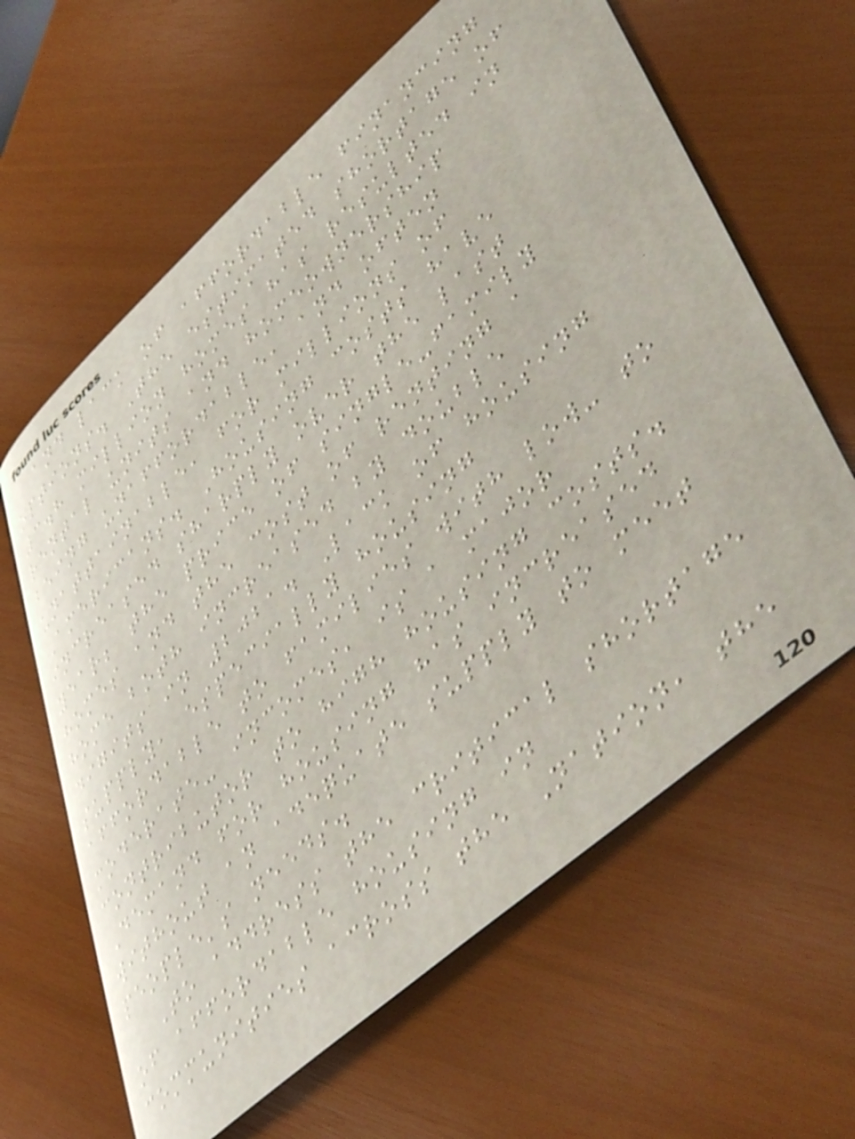and lack of affordable financing
options. The estimated shortage of
3.8 million homes has resulted in
rental units and homeownership
being unaffordable, and often
unattainable, for millions of
Americans. Housing costs have
increased sharply over the last
year; the price of single-family
homes and the cost of renting a
home both increased by double
digits in 2021. Lack of housing
supply, especially housing
affordable to families with low- to
moderate- incomes, is a major
contributor to high housing costs.
Demand for housing has increased
without an adequate supply to meet
people's needs.
To address the critical shortage
of affordable housing in
communities across the Nation, the
